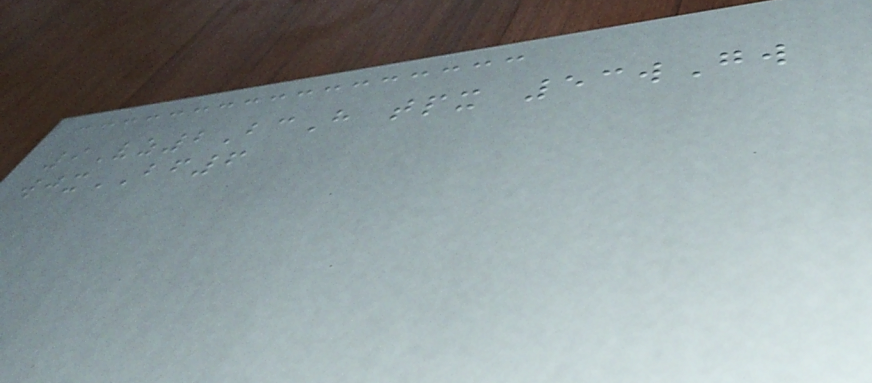9Vz2BcH tpx 53wGw
wjxBF6
